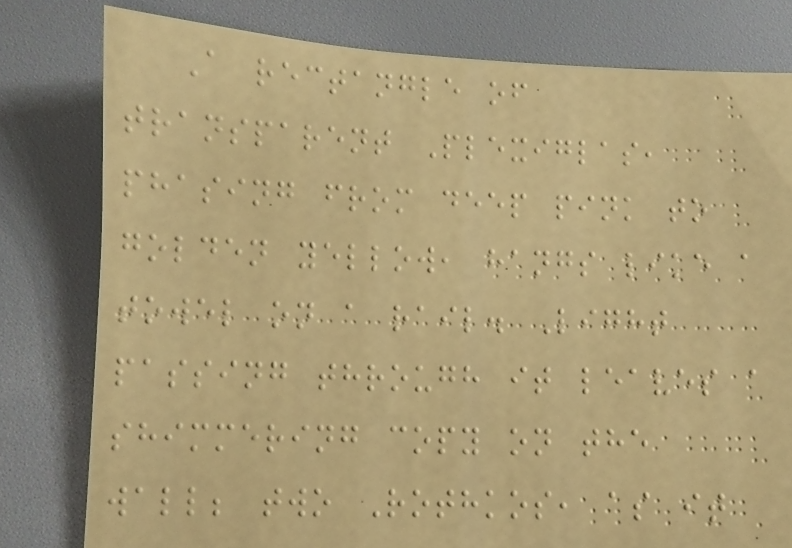A rectangle of
transparent Plexiglas,
phasing from deep pink to
golden yellow, hangs like a
towel on a rail. Light
passing through it leaves a
shimmering copy on the
wall; two Rothkos, as it
